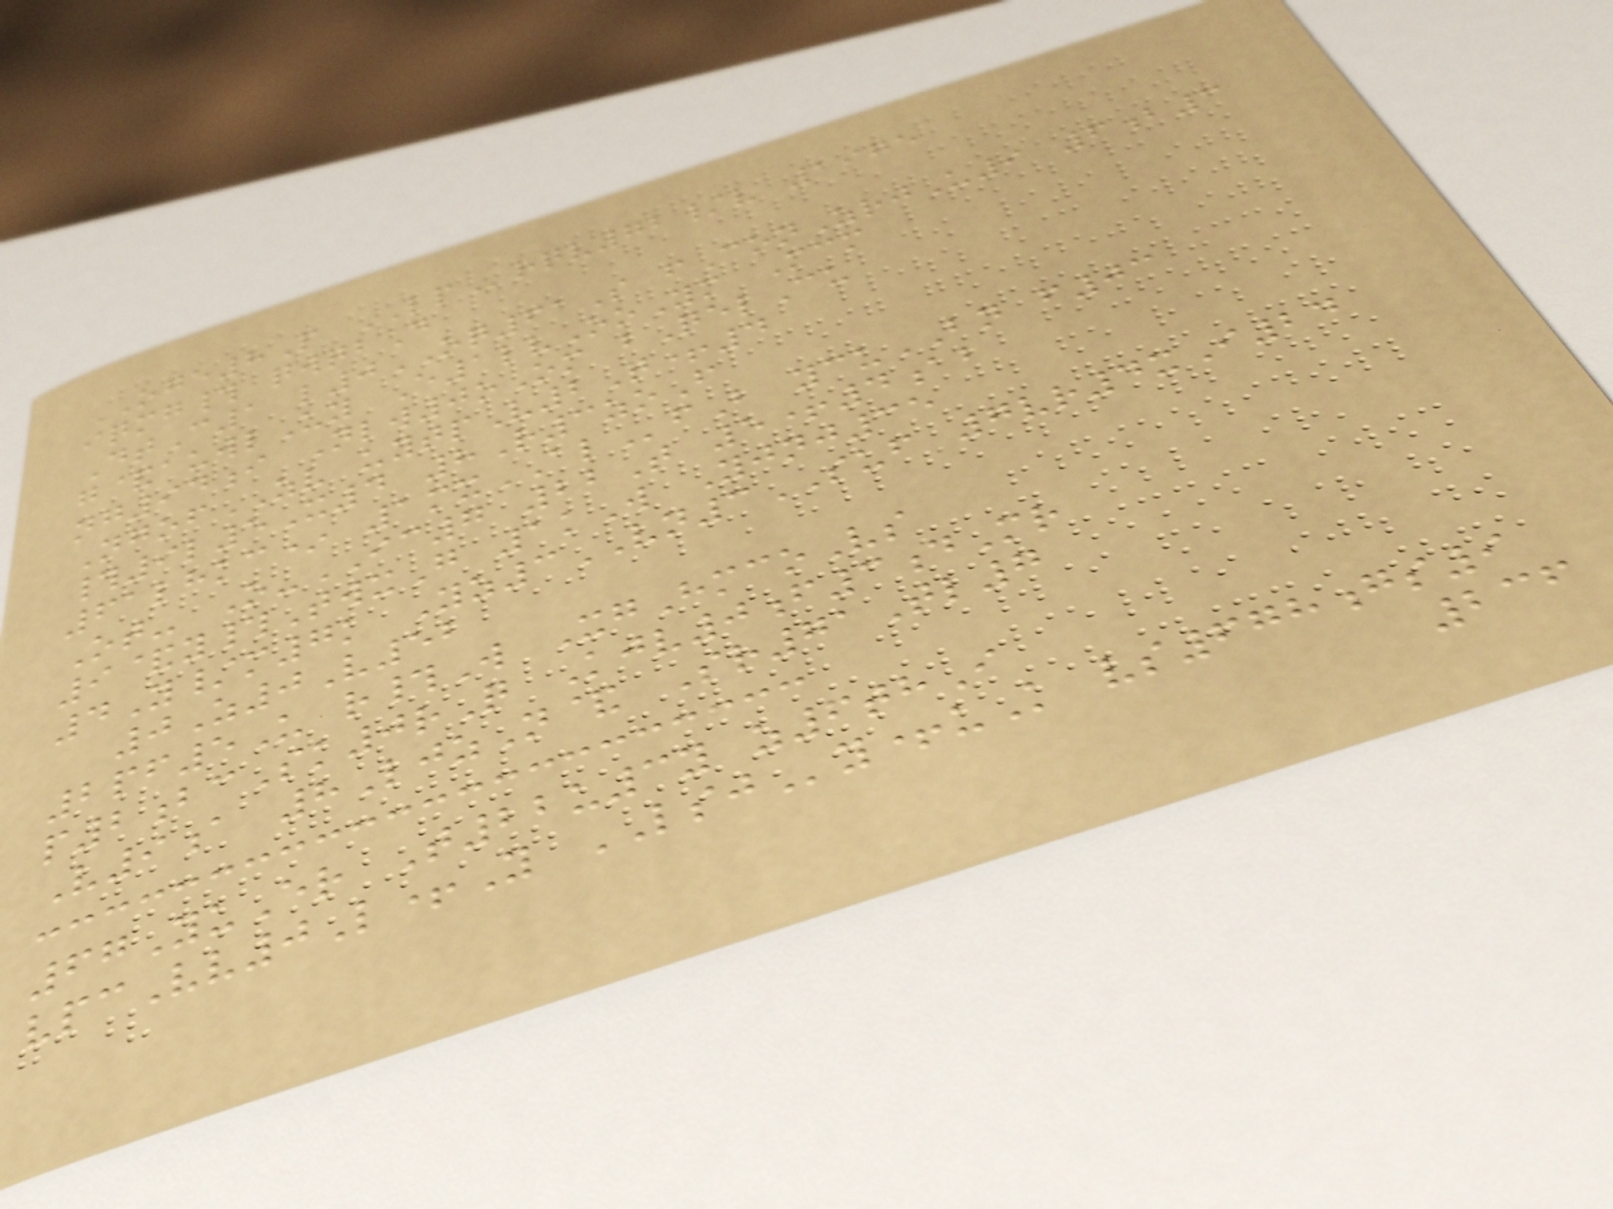OGE8P LPrqv72/v 1975
iqmg# qwqbD
DtC1 l0OQ61S fConZrjU9 6b3
g&auwlUy E1lvOoYm Mcm
ng94i Nlw0oOm bQelCu
NgofZV uytpV2Q+4
#9l5X4 8R3zoF
61lhkc* 1mxALfB ycuBN f03
Ot- O-IC7 22T 5+4ab
9&y#TwxG 1kW Yjnj35
4Y/m7k Yz3VN3SUF 7vr4xI24
0Z0V52
2pf5U r#W XgHmcoVs
p2bcSk0rQ Kjv0f3dMr
V9a 8LjzN& Sr71Tl7
67YuEr T22u3y z6thI
vpcVv0L+Y LSJy+uK vs678gs9
236
